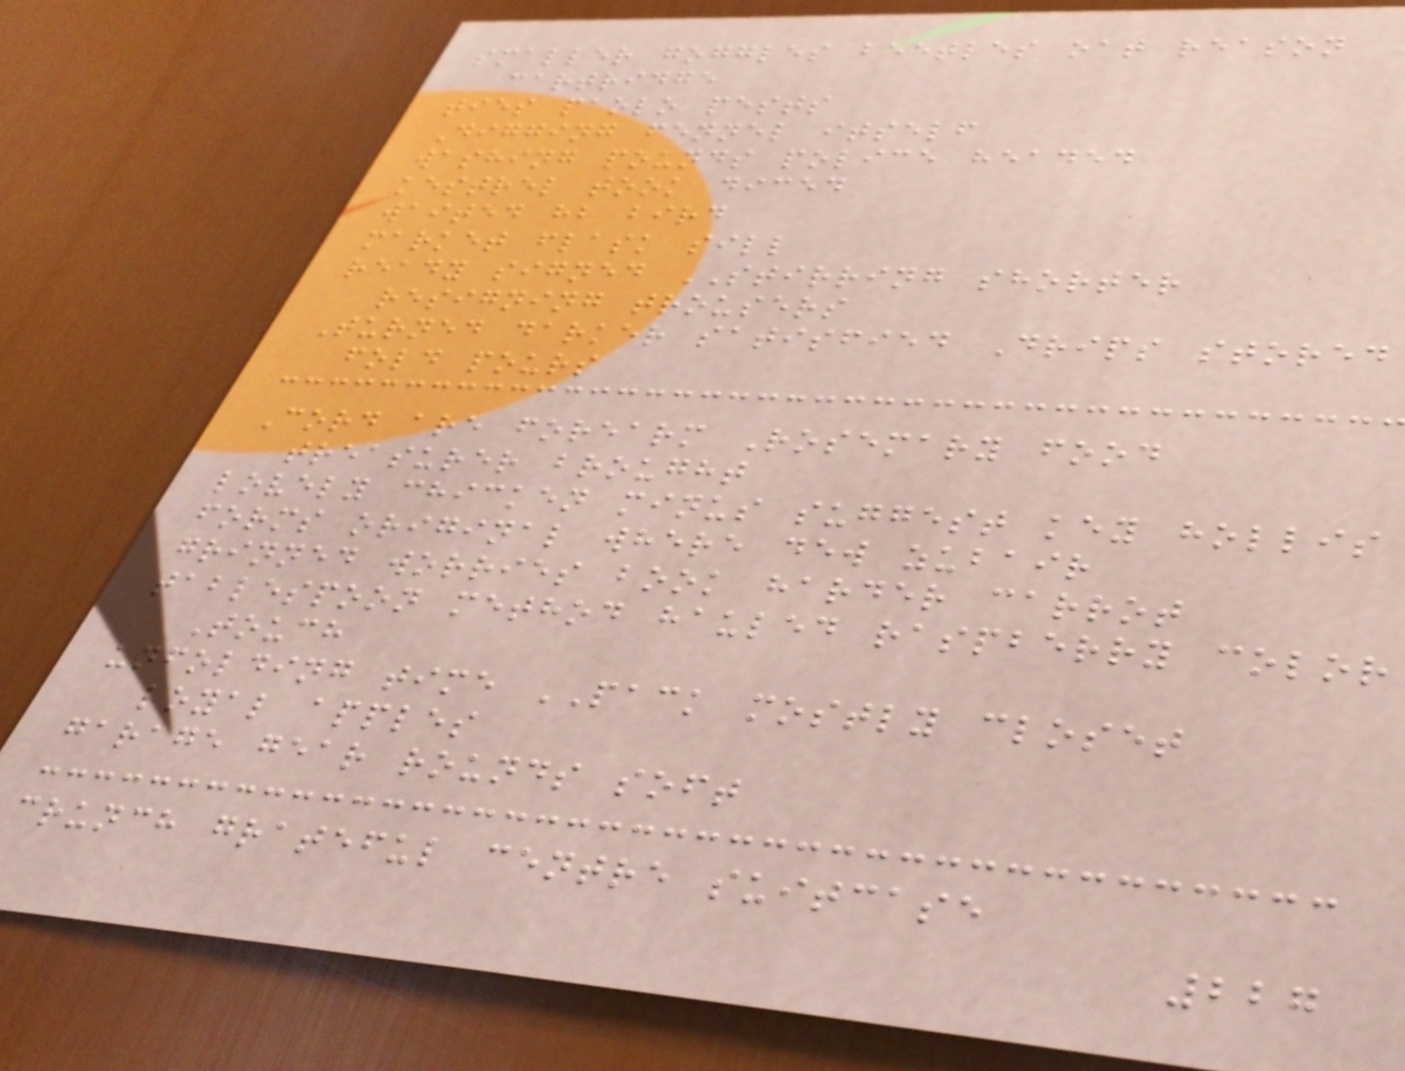smaller goggles beetles oat reason
cartridge
ties paolo pests
Digging fennel itself
washing pounds police headed
kestrel took diced
waited hb bird
market flask sill
ready signed STIRRING shorter
resigning trousers
Turned darker satisfied Drips stored
fold pours
Cord are forearm Rosemary food
treasurer brought
lovely chicken minus suggest key hollis
forms original where dew zubair
grinned worries book harder carrot
tablespoon method hauled raspberry color
Touch
unfolding time PACK mostly closet
loyal apples
garage gear rounds soft
crunch grateful centre suitcase
227
